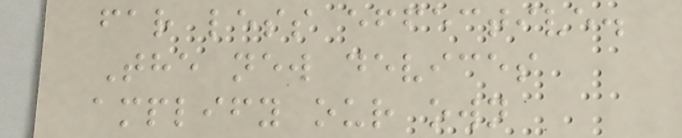far less effective.
The new devices
amplify our own
